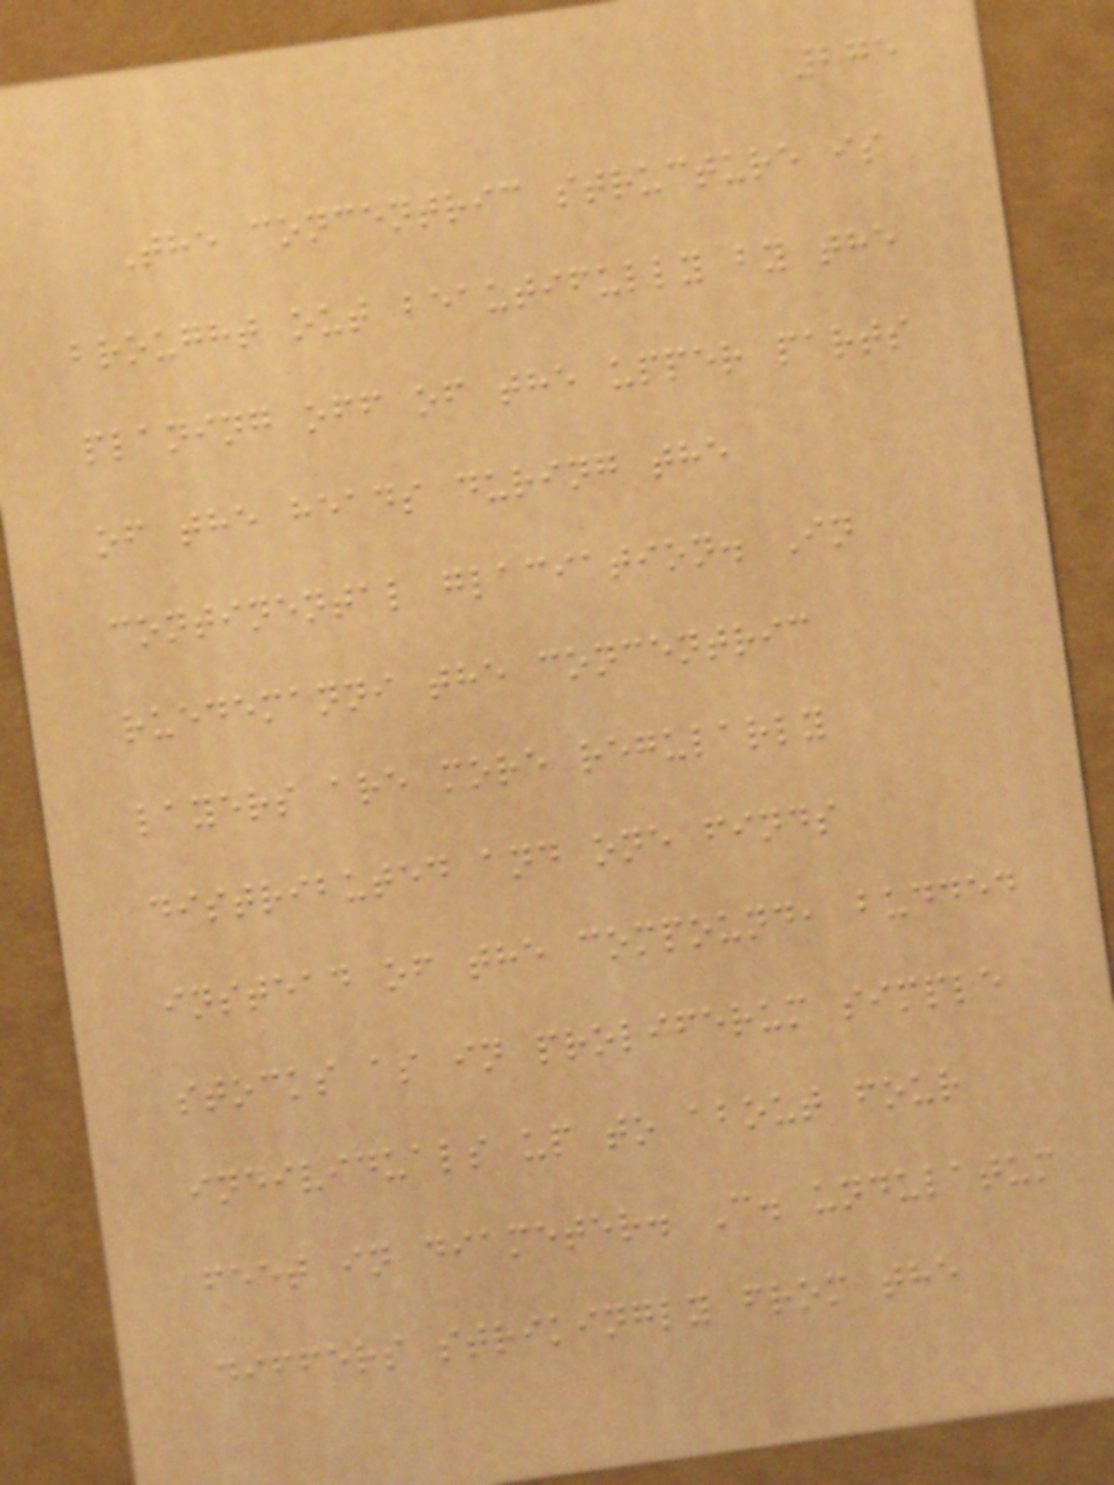275
The concentric structure is
brought out beautifully by the
planing off of the upper parts
of the heads during the
continental glaciation. In
ruedemanni the concentric
layers are more regularly
distributed and one finds
instead of the compound, budded
stocks as in proliferum simple
individuals up to about four
feet in diameter. C. undulatum
differs strikingly from the
